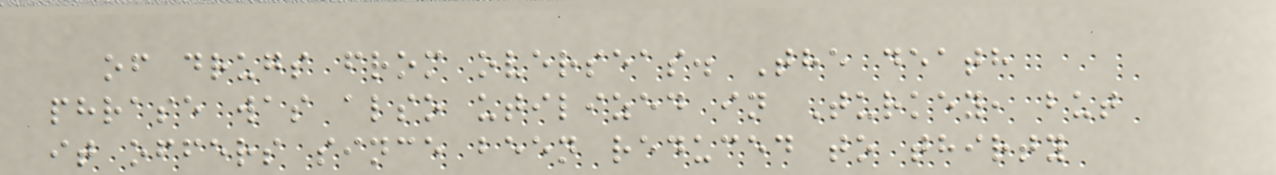of drugs from overseas. The death
phrase was also utilized in Turkey, but
it offers since been reduced to thirty
